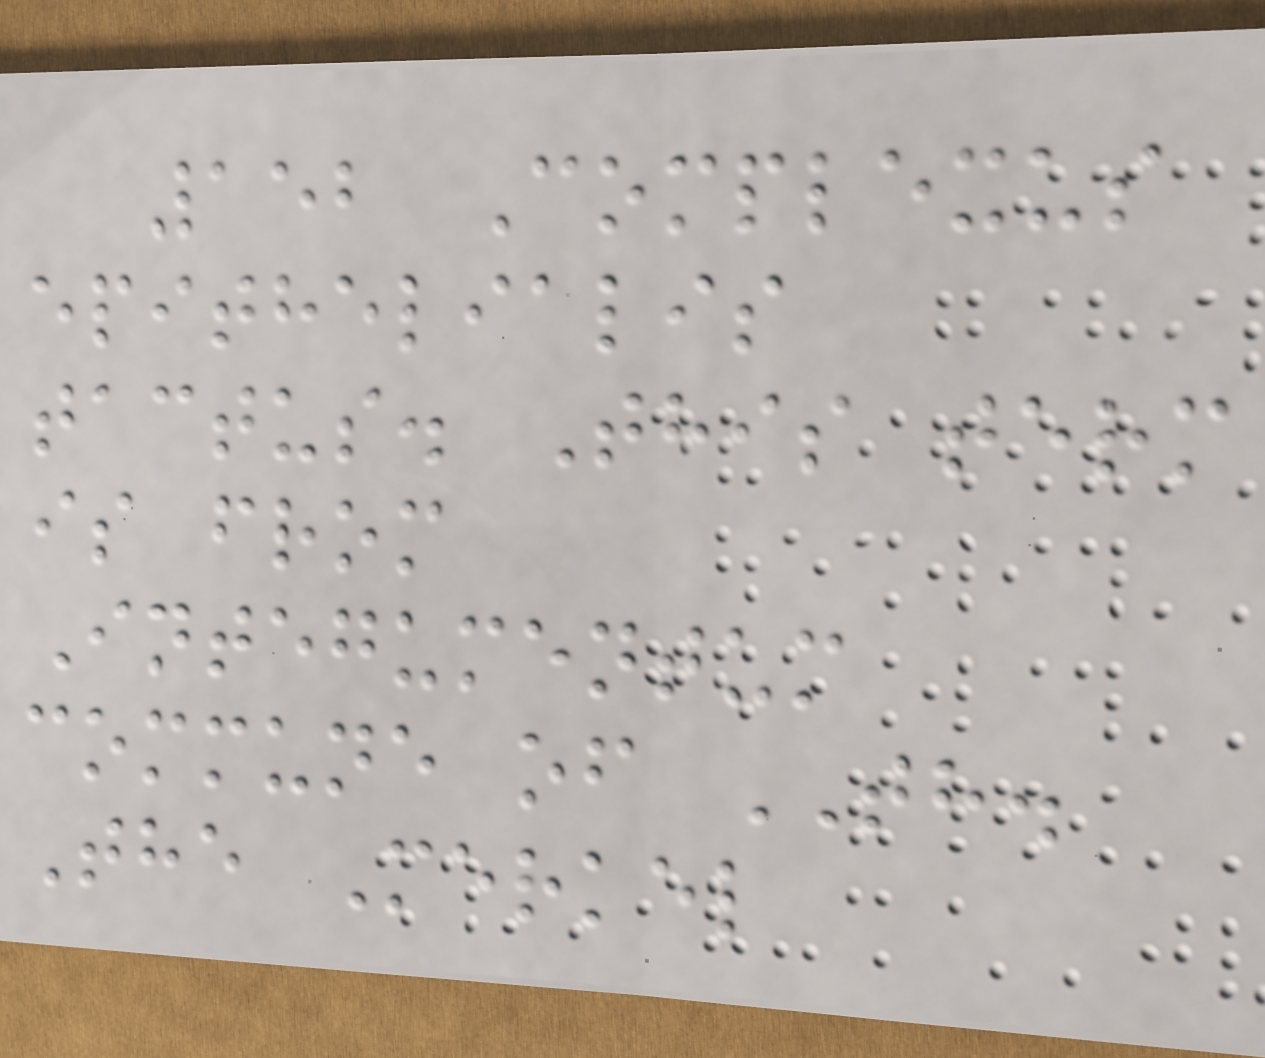152 Complexus
epithelialis
tactus. This term
is from
Integumentum
commune of TH.
The Merkel
